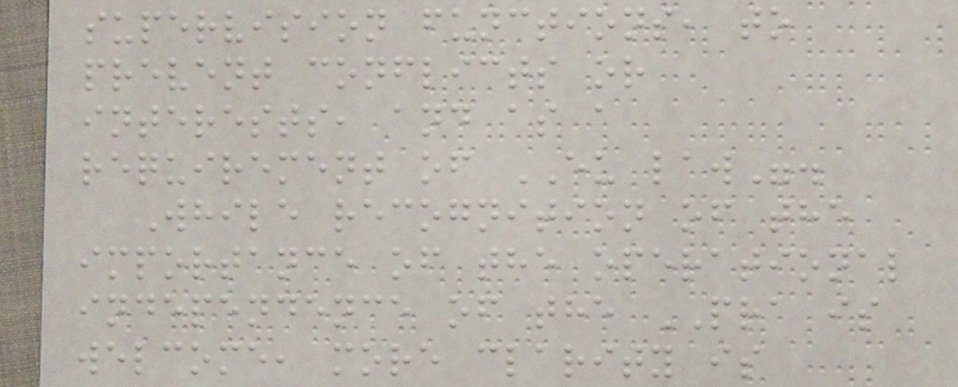supervision functions, to
prevent conflicts or
interests, and as a
requirement of EU law".
While recognition of the
importance of the operational
independence of the PRA is
welcome, more clarity is
